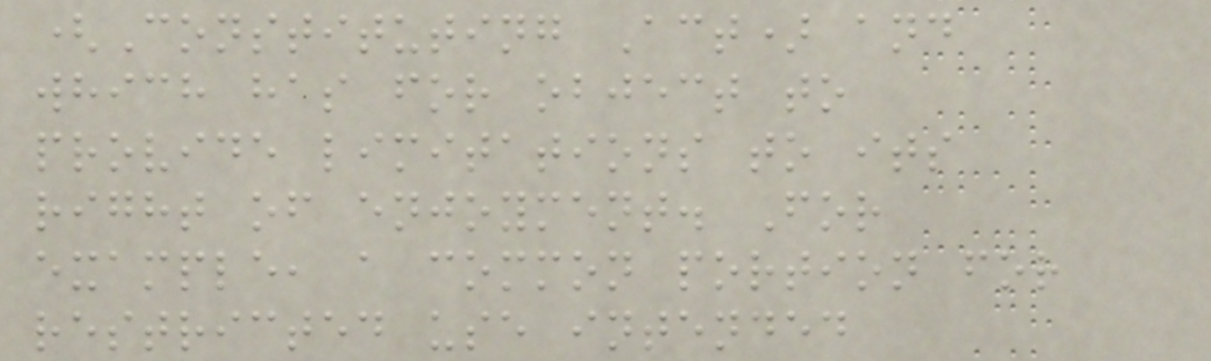(Constituting Act) and
which has for object to
provide limitations to its
right of enjoyment. For
example, a common portion for
restricted use intended
